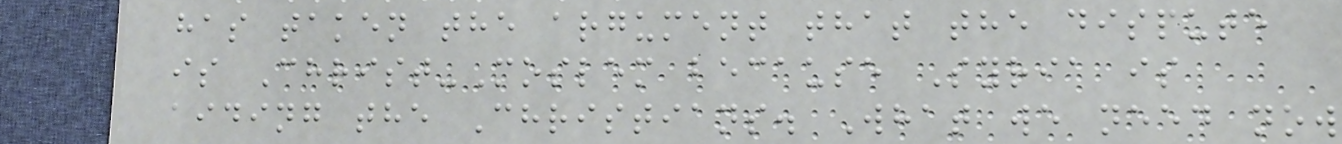has taken the argument that the dispute
is Christ-Moslem because Syria is
aiding the Christians. What we need now
